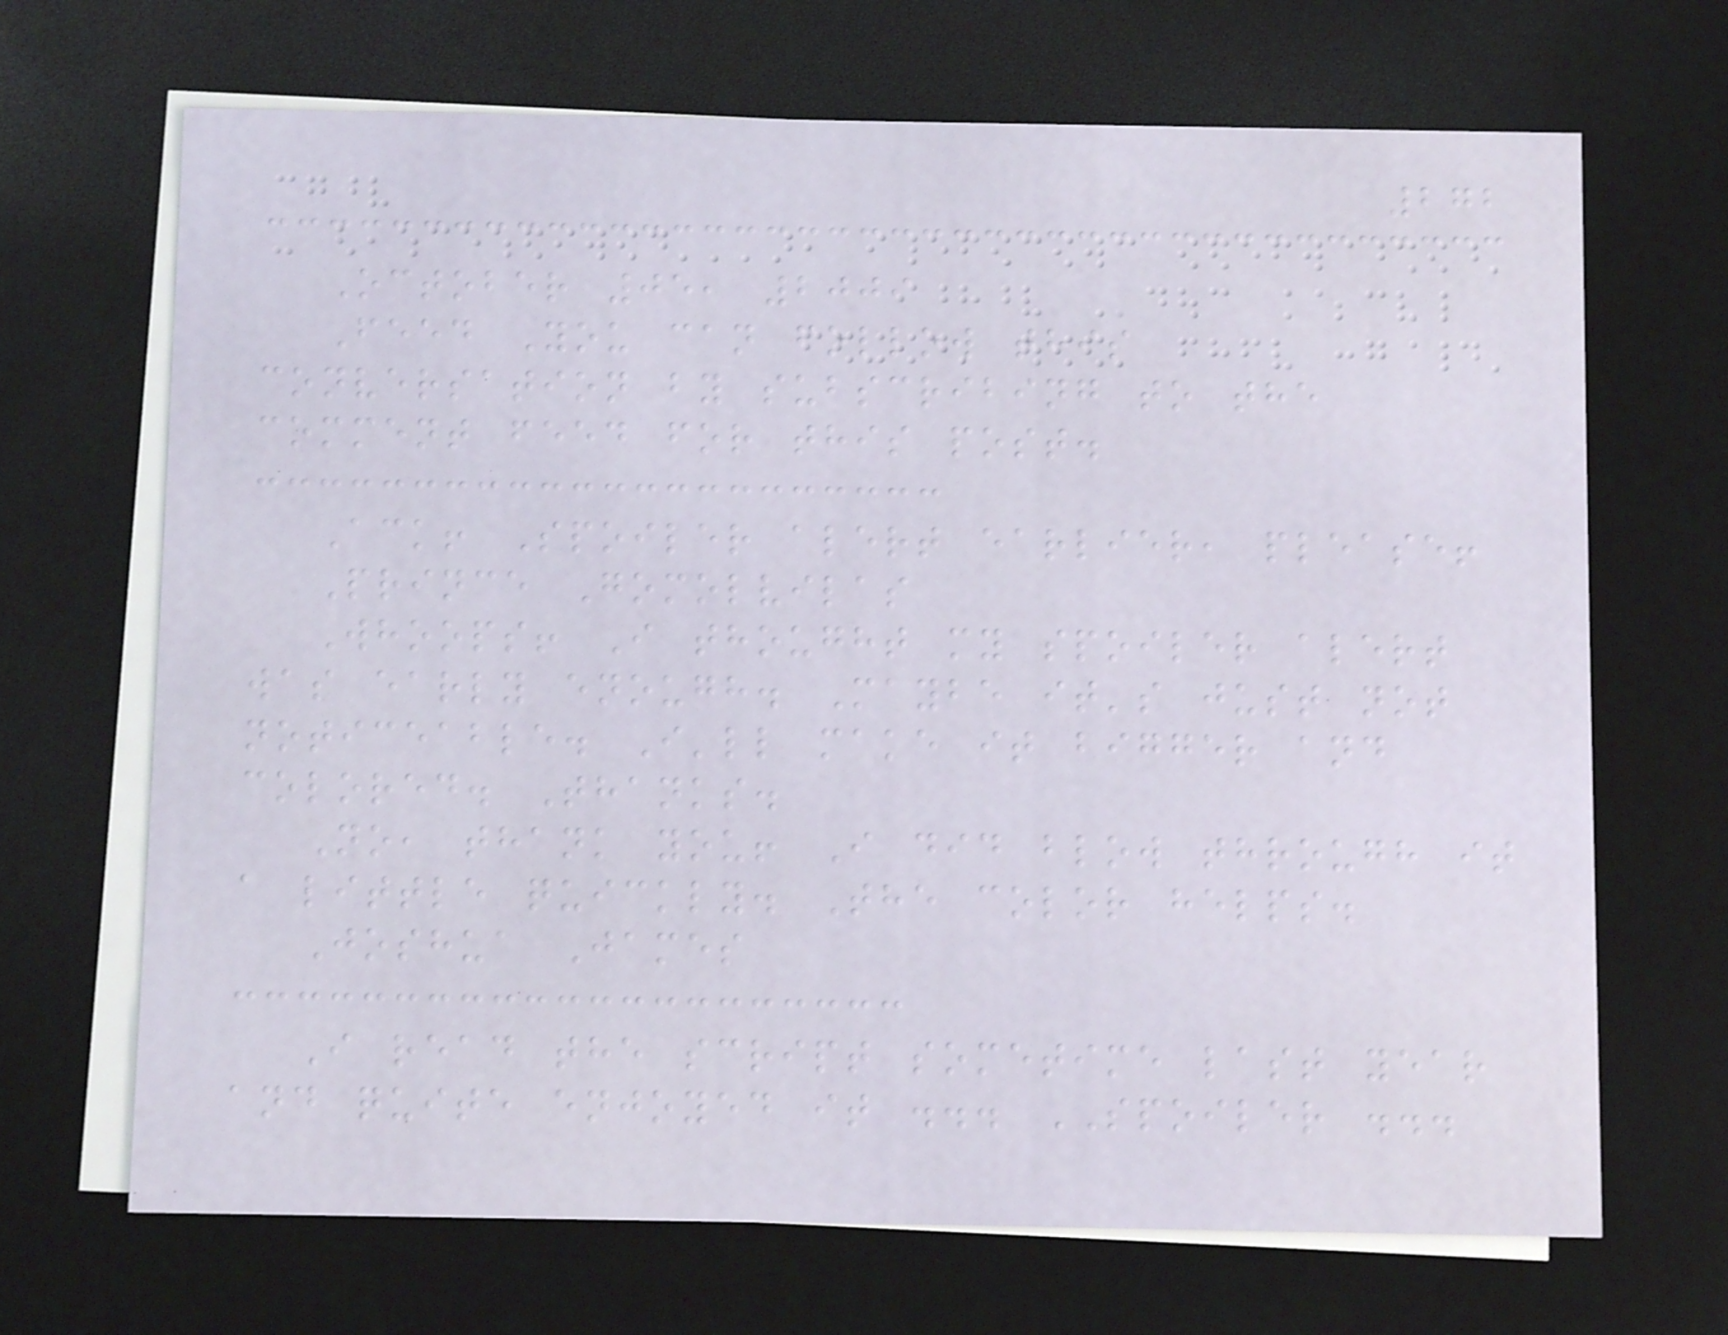272
October 05, 2009
Feed You can follow this
conversation by subscribing to the
comment feed for this post.
Ack! Spoiler alert earlier, please!
Prince Gomolvilas
Whoops! I thought my spoiler alert
was early enough. Maybe it's just not
noticeable. I'll make it bigger and
colored. Thanks.
No, thank you! I did blow through it
a little quickly. The color helps.
Joshua James
I read the script sometime last year
and quite enjoyed it ... SPOILER ...
